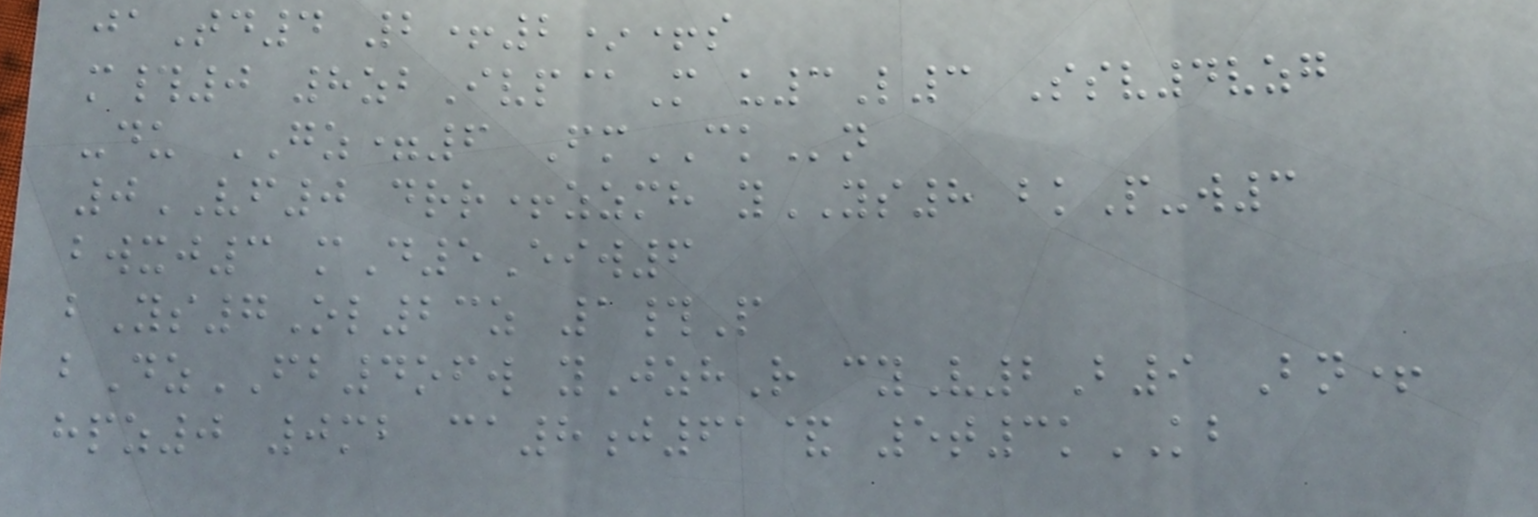jaTd4 2+2*+s
m#0 8zbIvp@M u3L3 Ssv4vzg
-du GZ=6 FmCKn
0VF0 drr+zzmh yYS8 bkP-w3
bwxj3 mD5Eiw6
bYs7Ol23z 1#P
bDzFB4ofw yJzhR cyV2B9 Bn+
hpz0 0mb ca8j61& 5t3kKB
